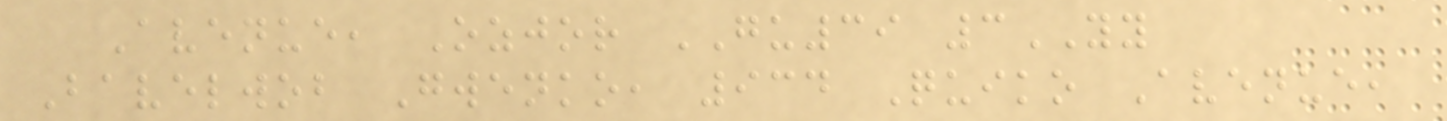Avenue, Ozjor GU39 3YY
Bavelwob Gwenko, 934 Quiko Avenue,
